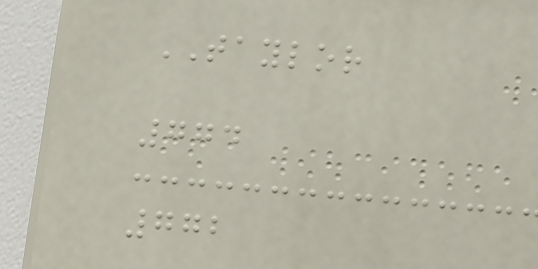TAYLOR
774
772
